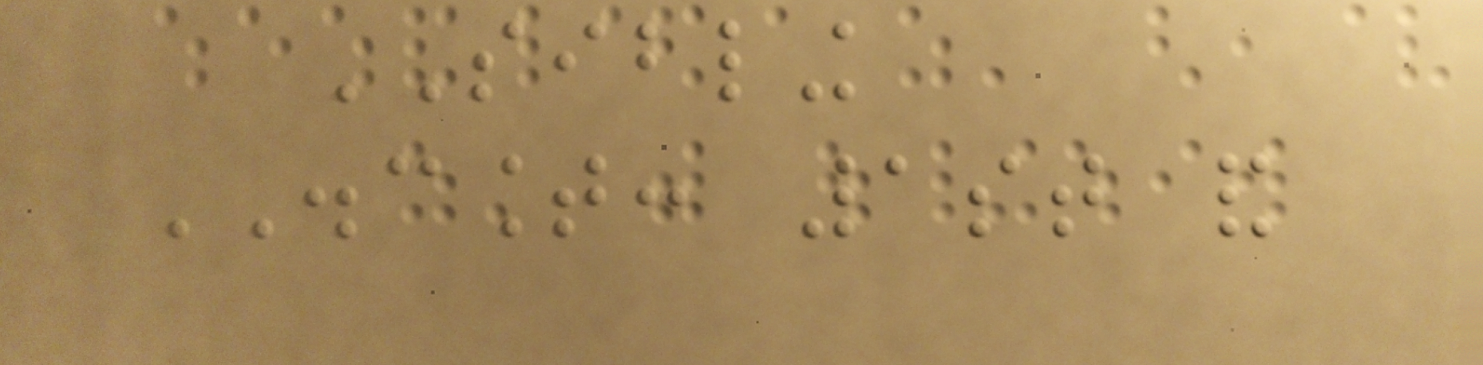SIBLING
DISCOUNT: 1st and
